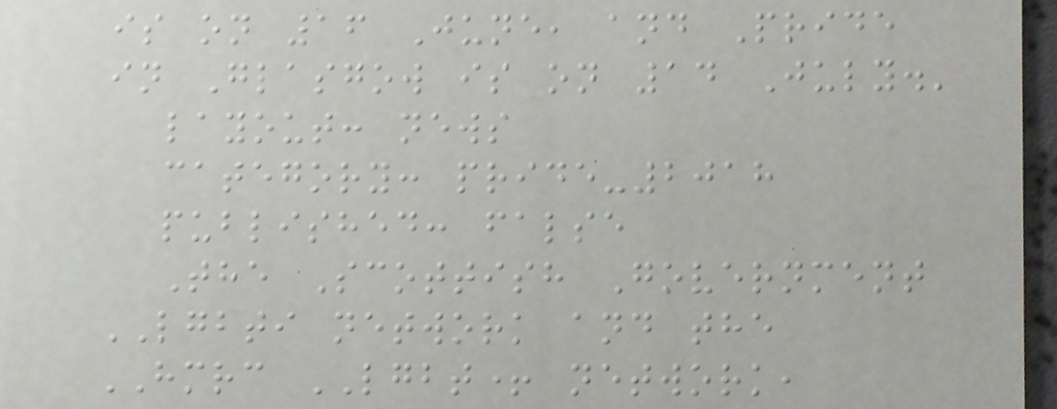is on 16 June, and Pride
in Glasgow is on 14 July.'
layout: news
category: pride-2018
published: false
The Scottish Government
LGBTI network and the
HMRC LGBT+ network,
